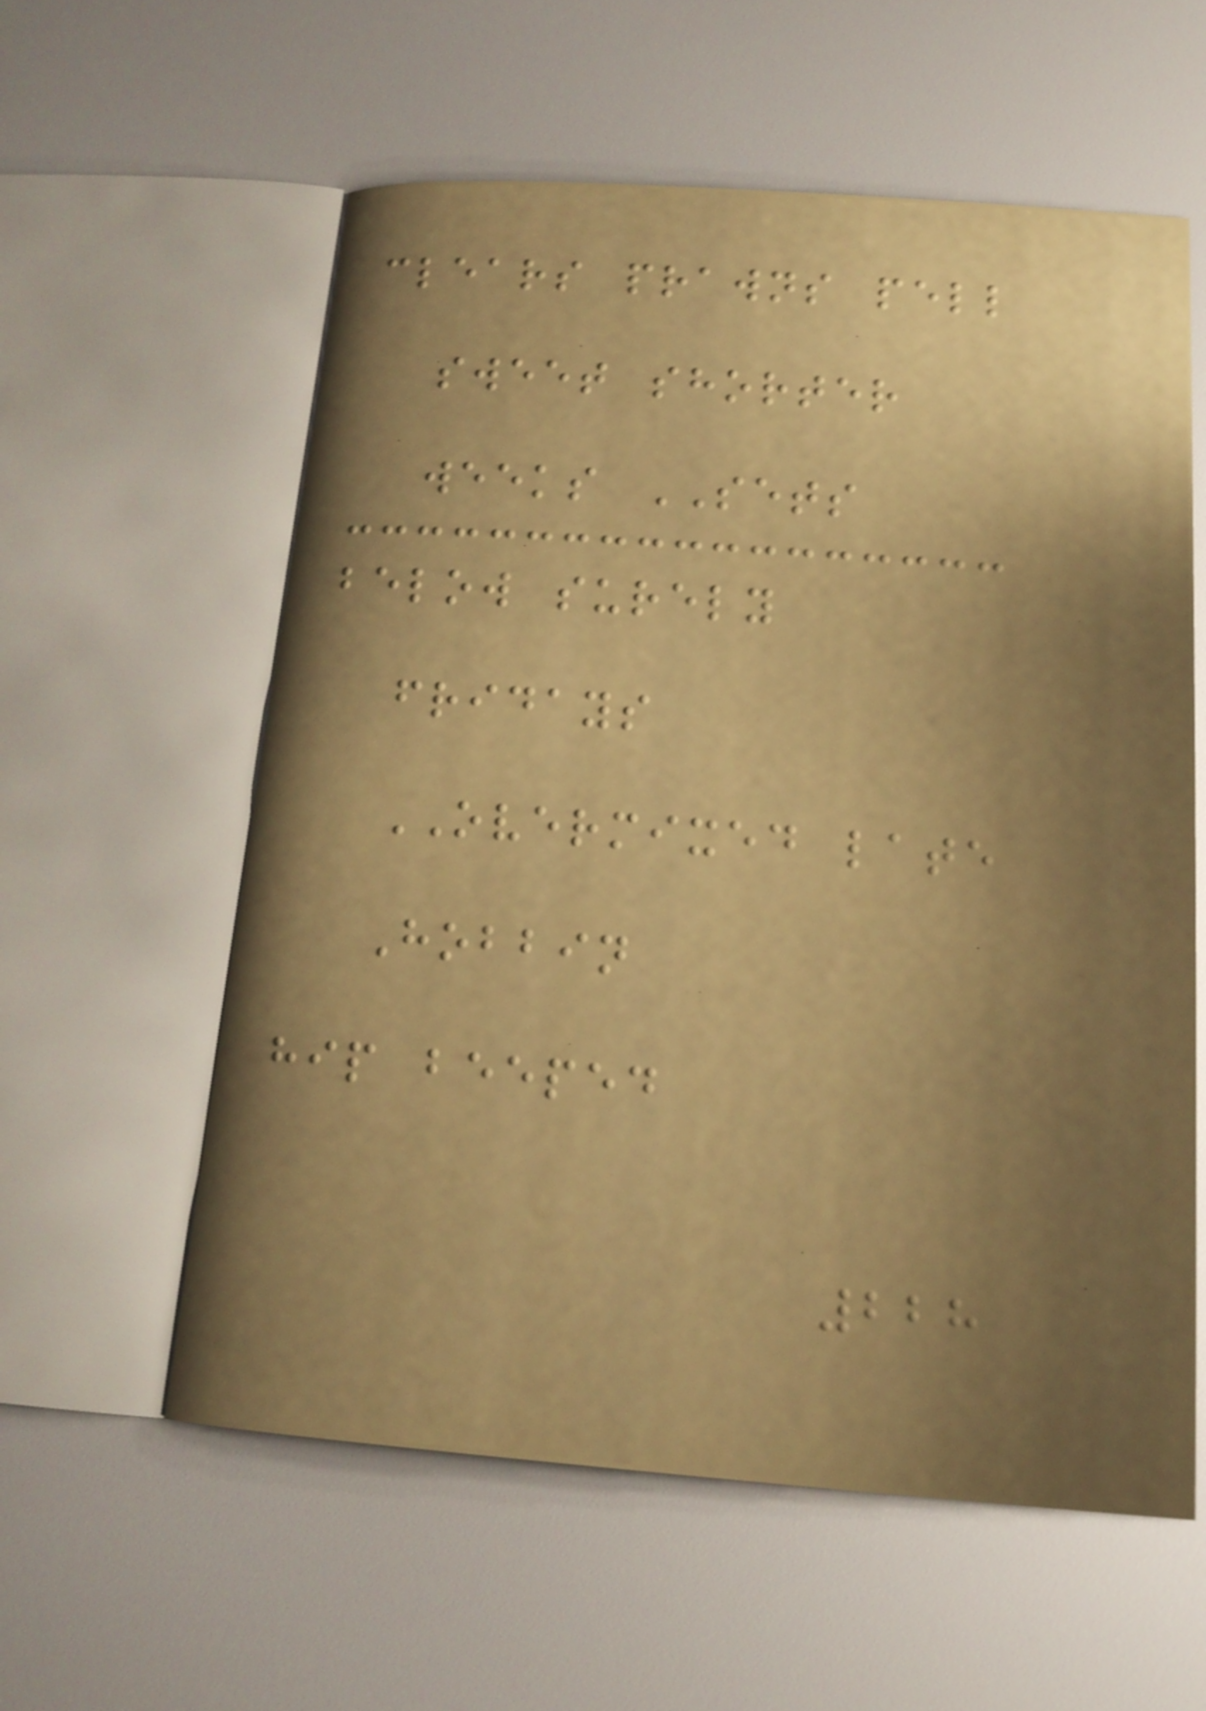clears prawns pell
sweet shorter
weeks SETS
below surely
fridays
OVERMIXED late
Hobbin
hip beeped
228
